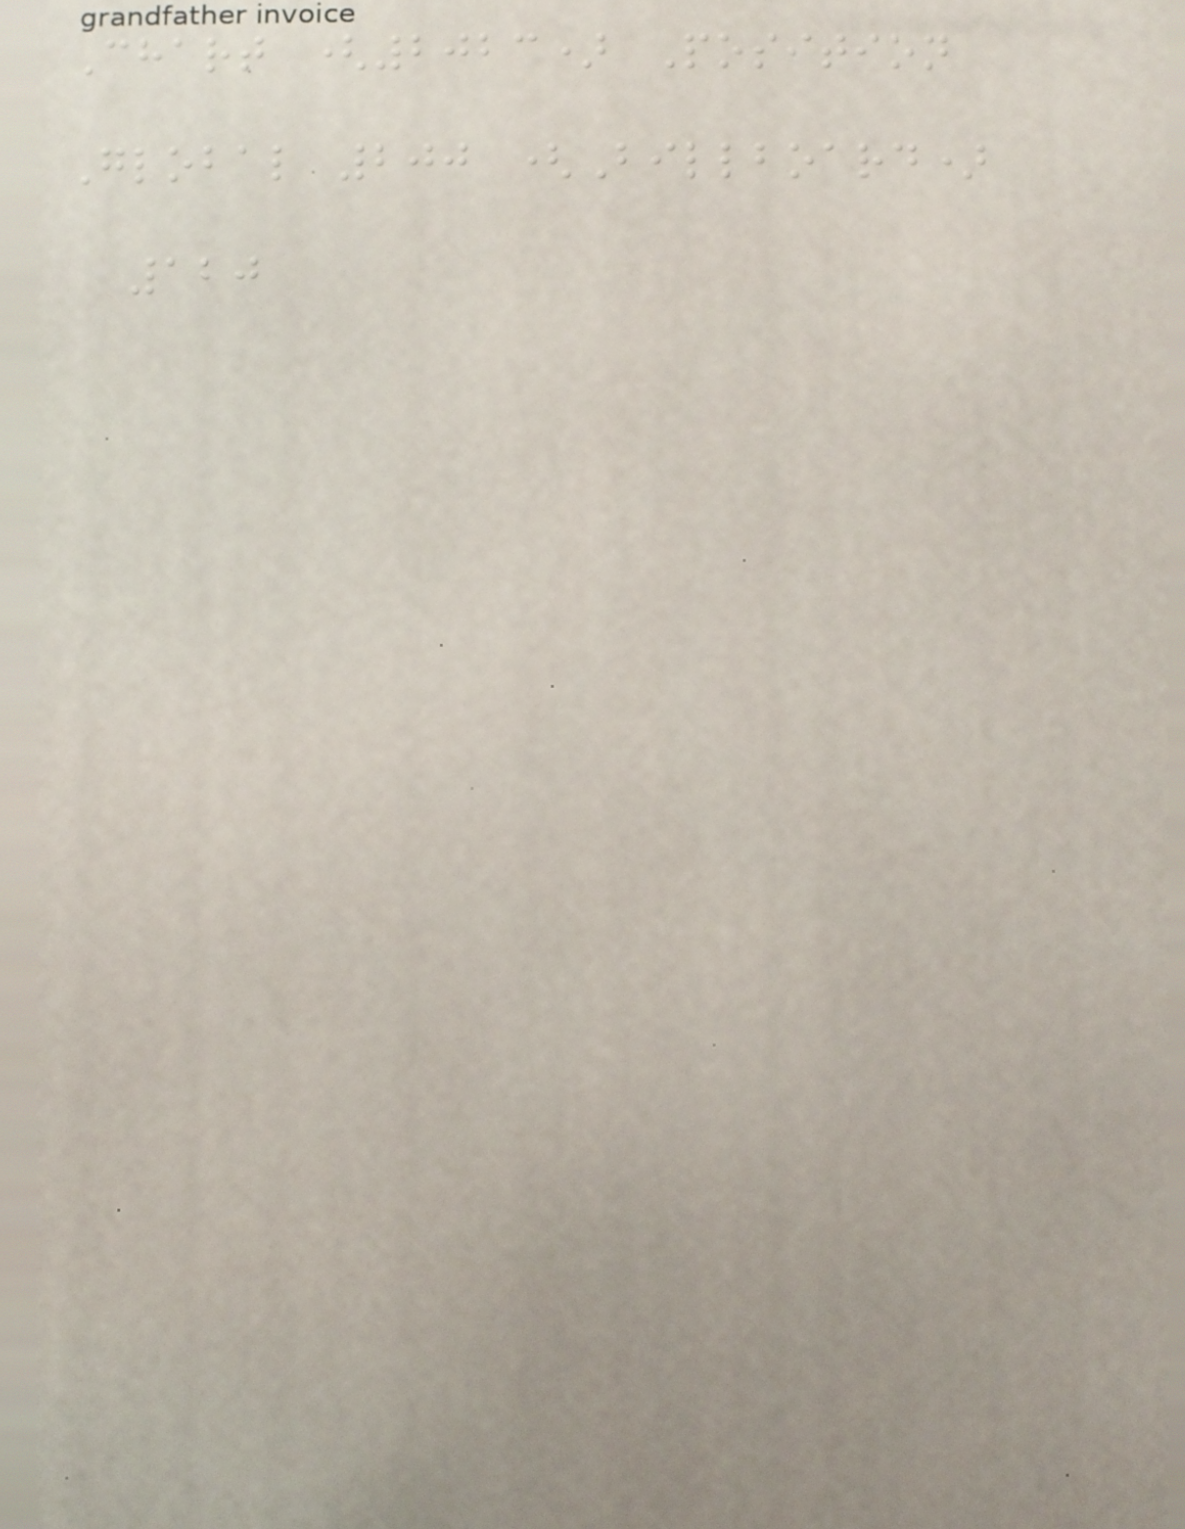Chart (2023) Position
Global 200 (Billboard)
120
